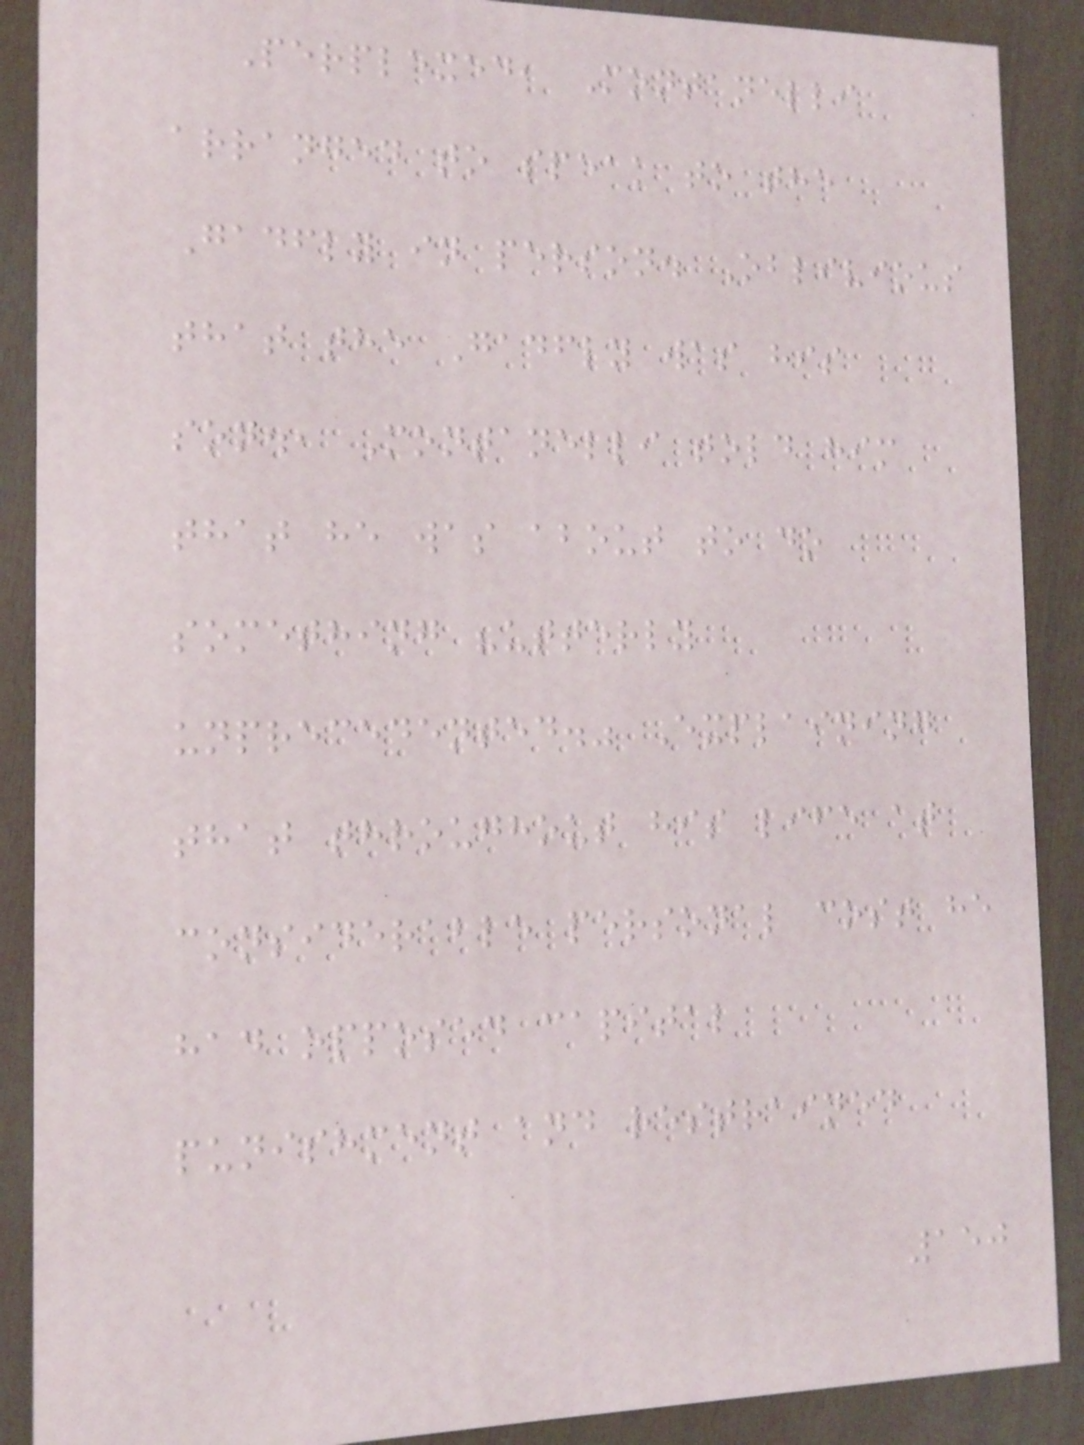Perplexed, Montanelli
arranged to speak to the
Gadfly in person. Oblivious
that the Gadfly was his
son., Montanelli told him
that he was about to do
something "utterly
unprecedented." Explaining
that throughout his life at
considerable personal cost he
had opposed capital
punishment and restrained
150
